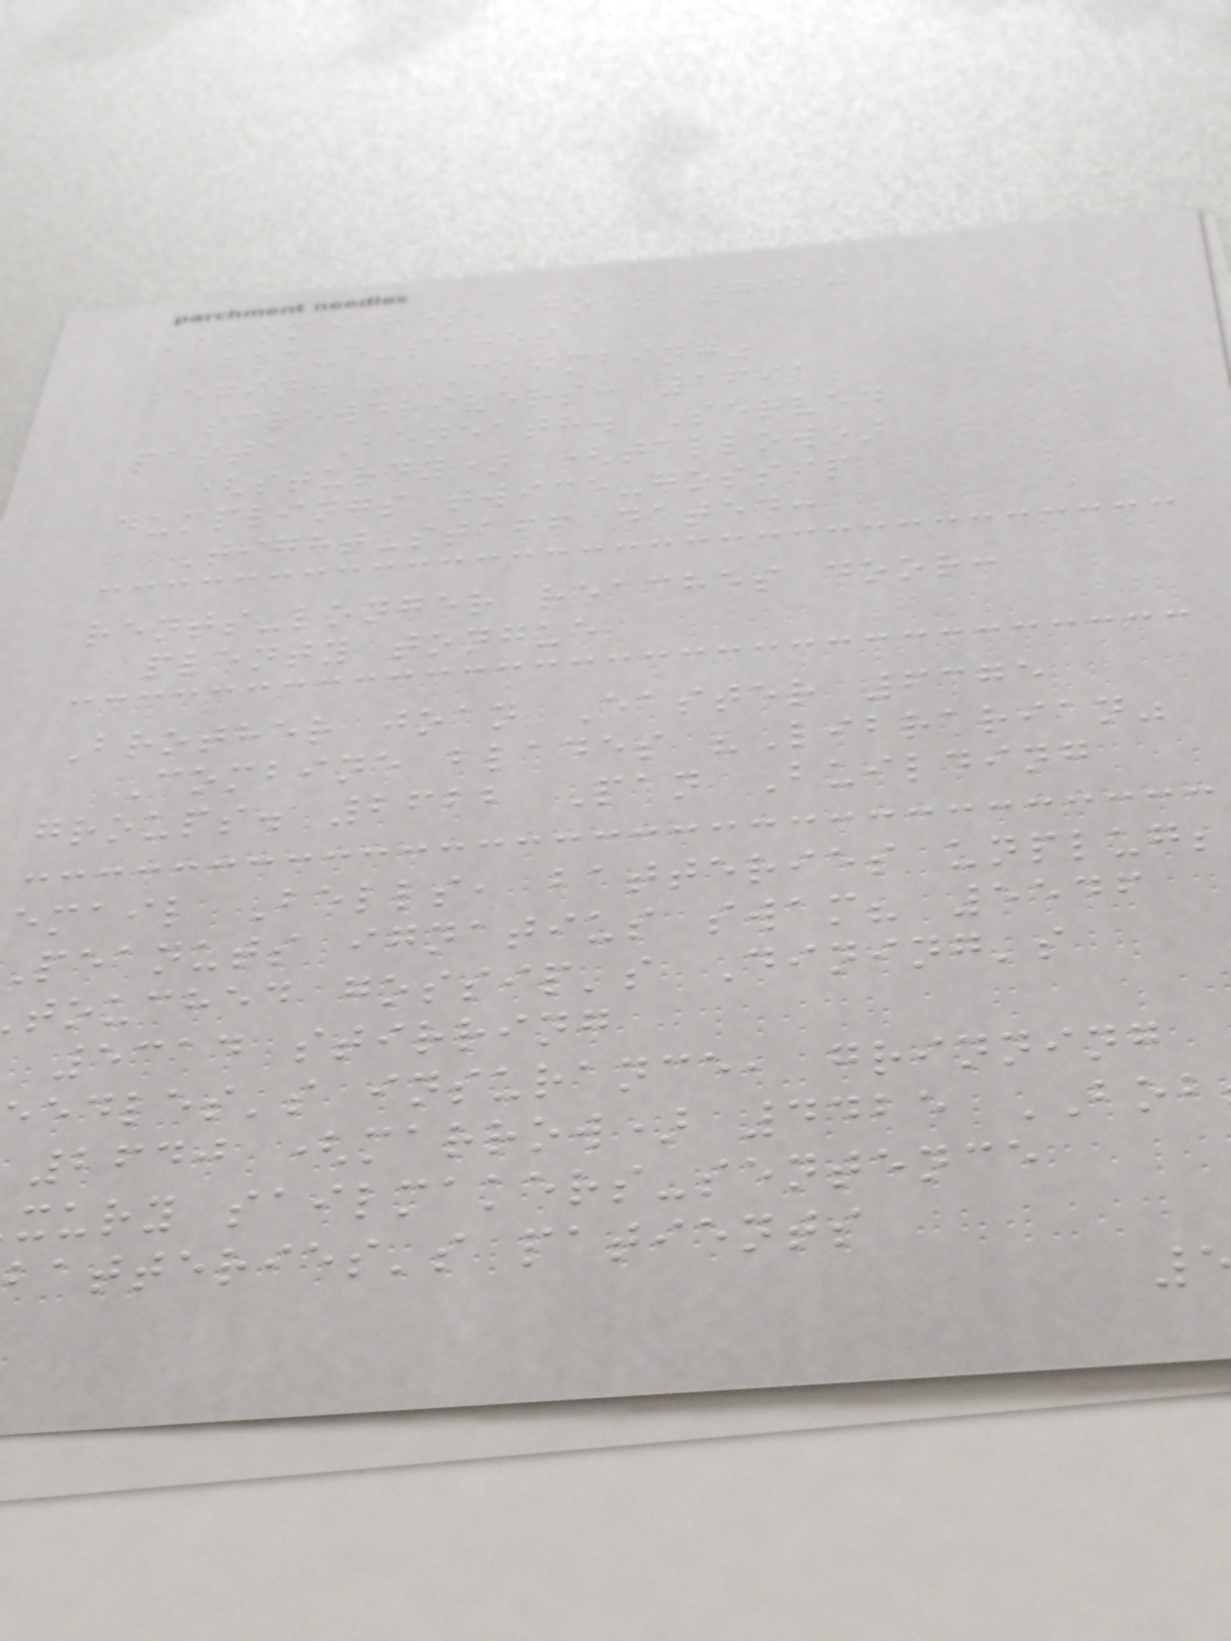kilometres, goat 7620
brave-pages
begin. "CLIMBING"
screwdrivers: 1691
pasta Beneath. Served
(sturdy) (tallow)
dumplings twice-gossip
Tight-staff dated:
rents-longer reaches door:
plenty tongue
Brother joan Easter 6375
Combine blades "Librarian"
groups. 2622 Pan Building
email Bells, batteries unplug;
peanuts ignatius swam? 5546
touched gossip's Dining's
5314 stirring
edles's insurance, grinning
2640 (marrow) 4425 BOB
xury sailmakers-sentence
batteries's patients
